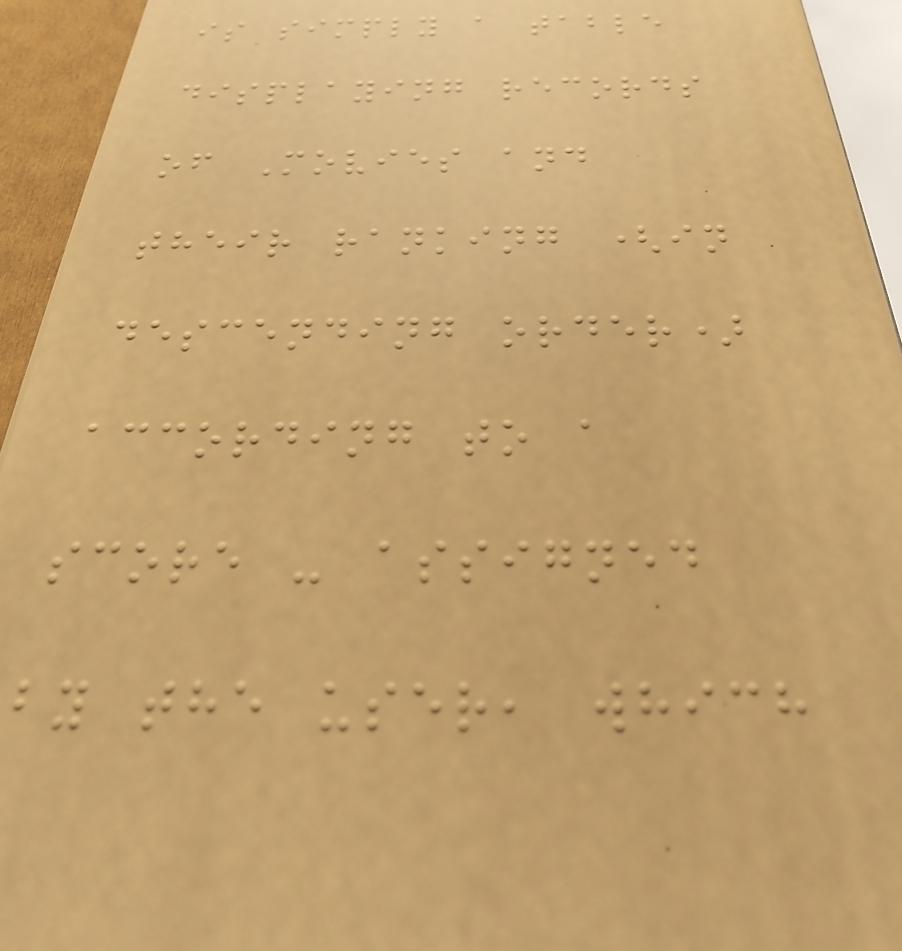is simply a table
displaying records
of Movies and
their ranking (in
descending order)
according to a
score - assigned
by the user, which
